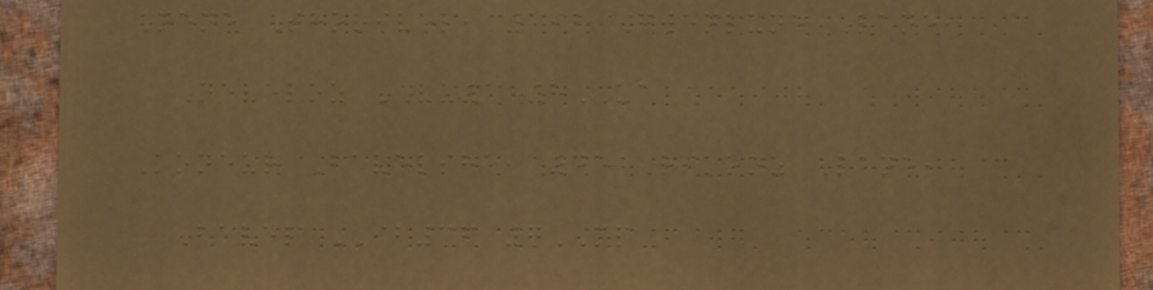Nene Thorivel, 192 Gwenlune Lane,
Neveloz VU1 8UA
Koneur Bavelsha, 45 Rikooz Lane,
Bavel IB36 7MP
